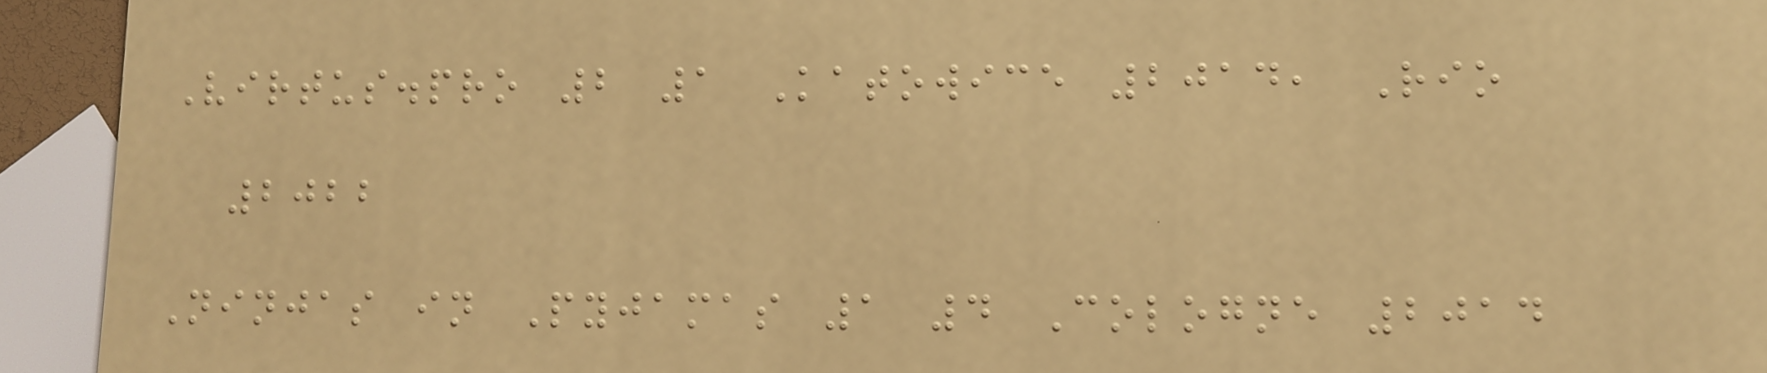Virtus.pro 2 1 Katowice 2014, Rio
2022
Ninjas in Pyjamas 1 4 Cologne 2014
